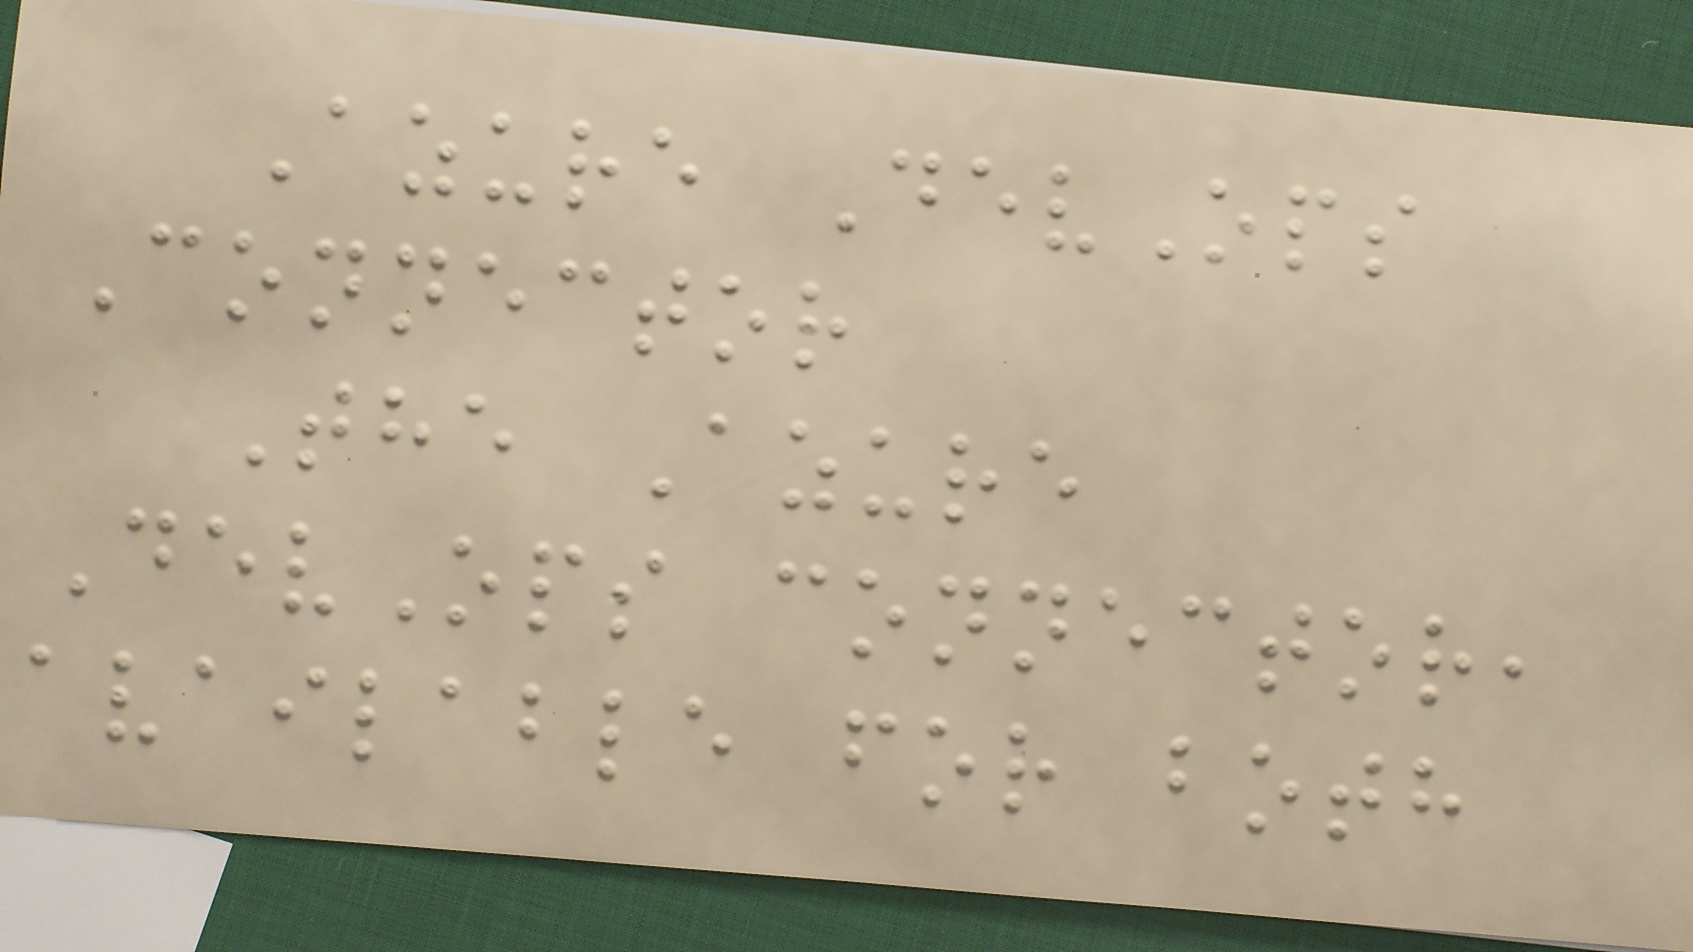Azure DevOps
Connector
The Azure
DevOps connector,
available for both
